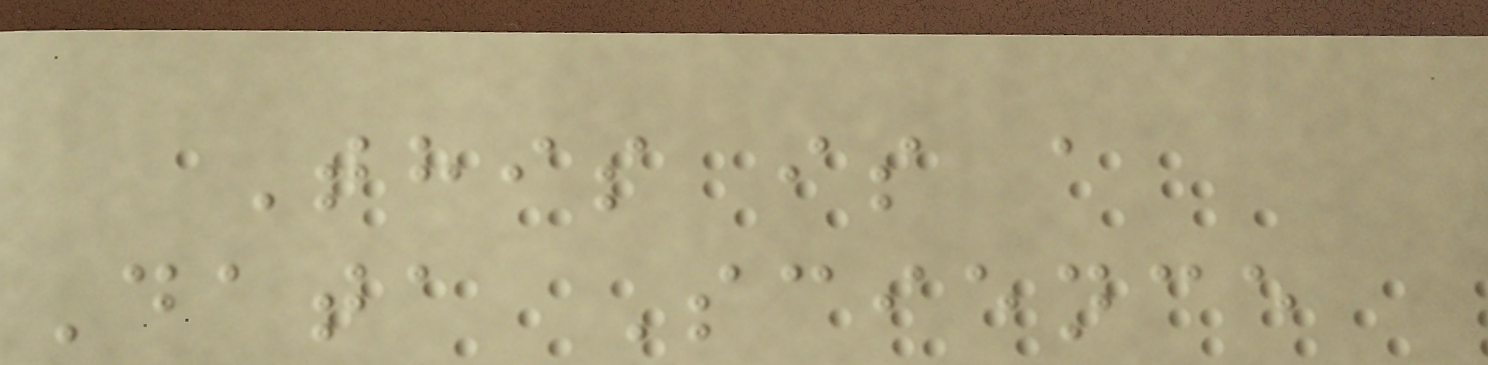This is a
Data Science
